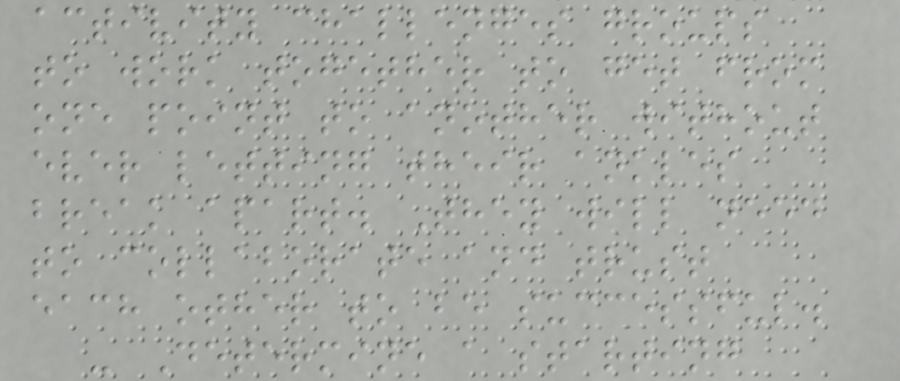activity challenges groups
to work together to get from
one point to another without
ever letting their ankles
break apart. They will need
to collaborate and trust
each other to be successful.
- Determine a starting
